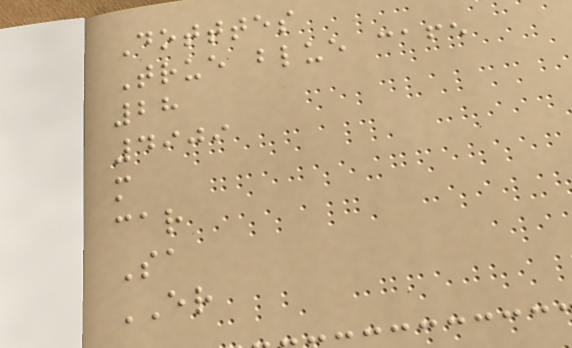Dotttes
True blue cafe
28
4909
m
car
Sa
ER
